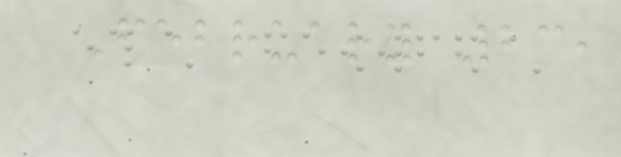February 23,
